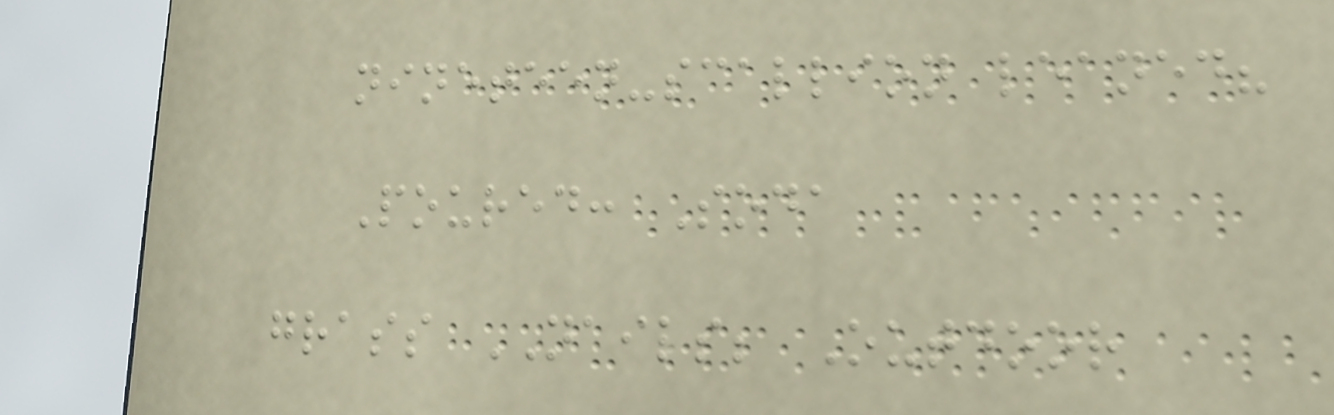nineteen-scallion leaned?
Poured: Soda
grass NAILS; Outdoor
